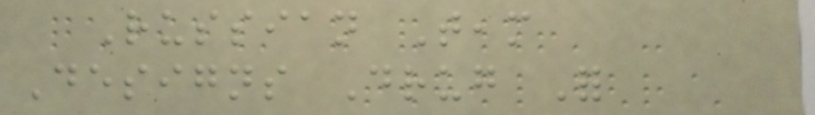Russian Team
Designs Drug For
